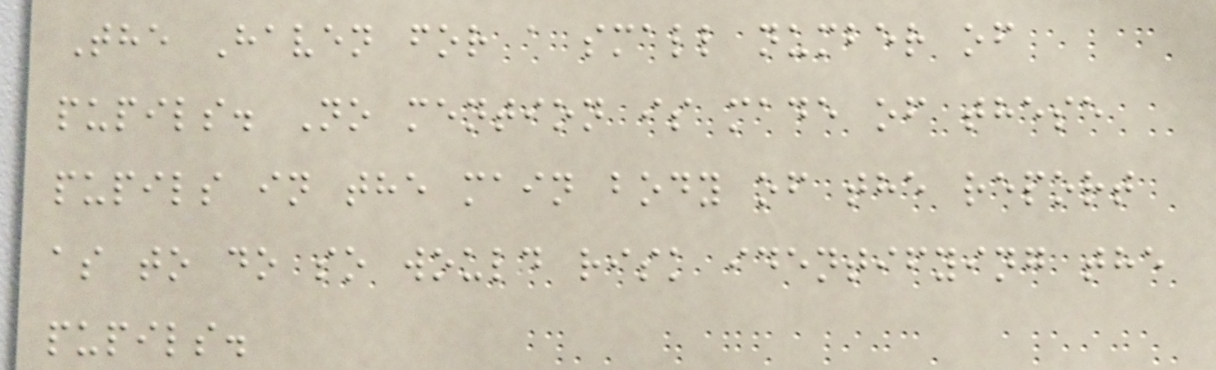The Haven for a small number of
pupils. No mention is made of these
pupils in the main body of the report
as to do so would risk identifying the
pupils.
